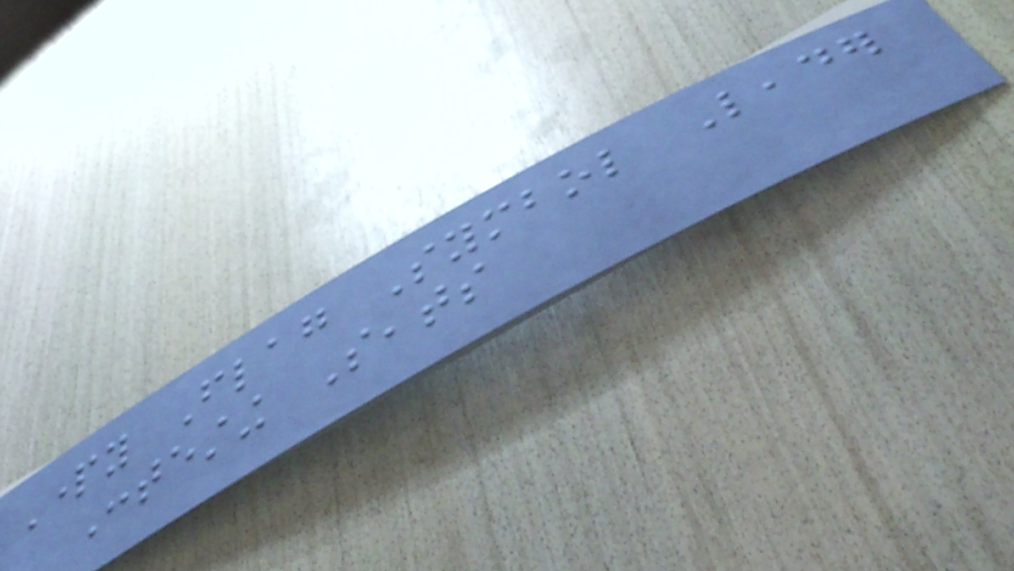Party Flag Symbol Leader
Contesting Seats
